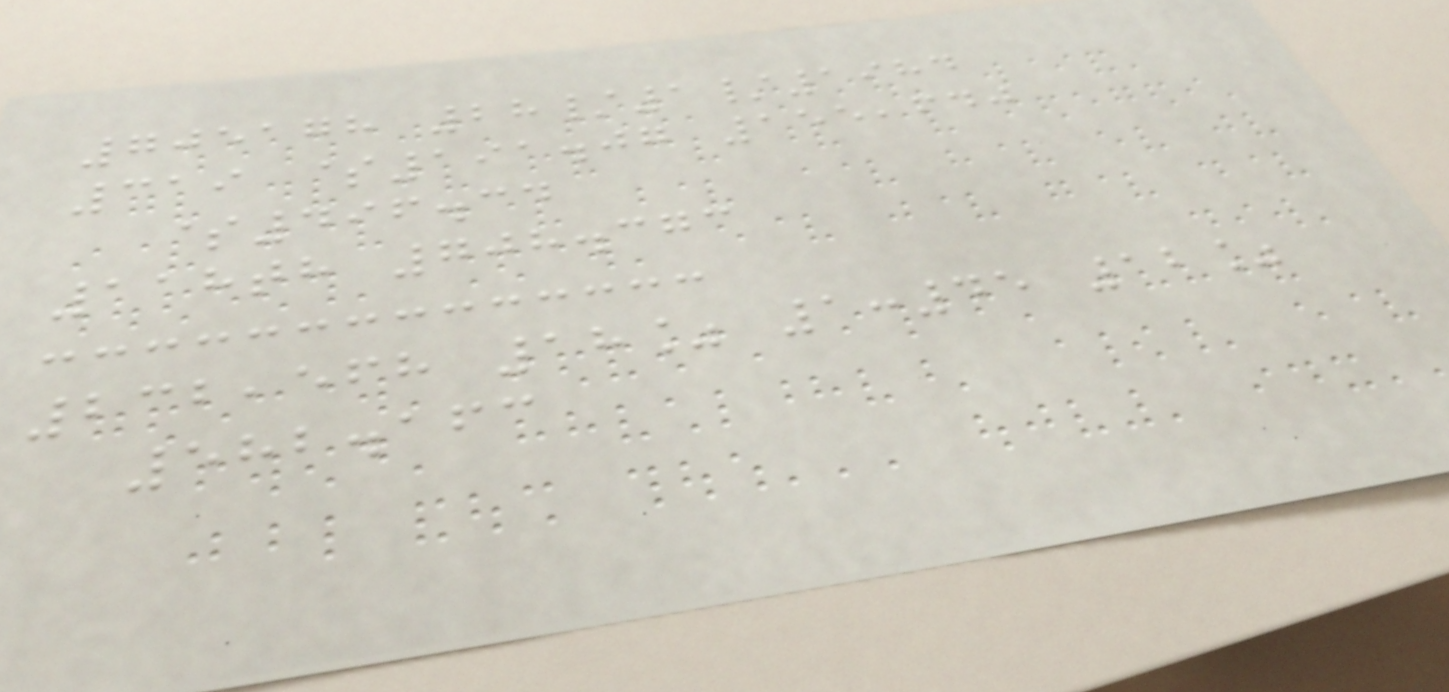705178 28/1/1984
319 $191.07 155,640
$496.34
118th 708.373
232,568 18% 1:45 12%
582.163
